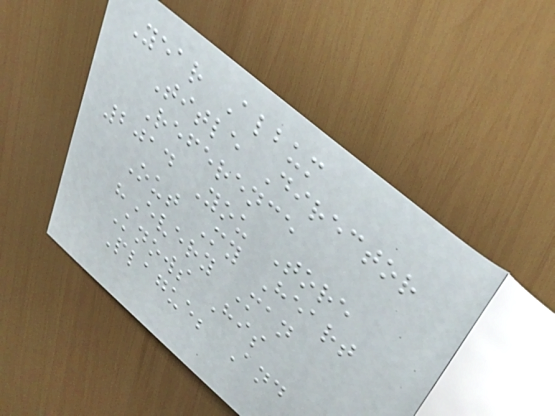Year Album
Title Director
Reference
2014 You Tore
Out My Heart
"Every Man
Knows His
Plague; And
